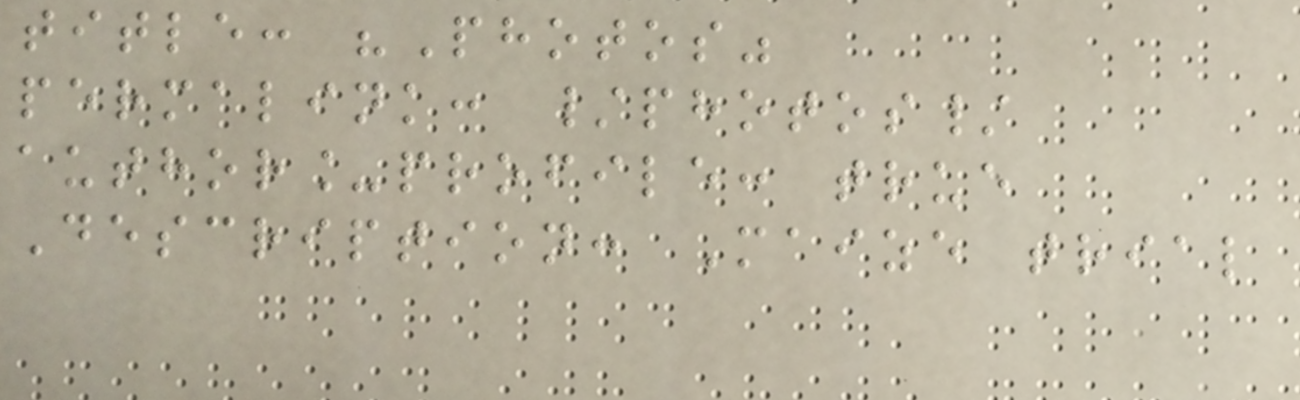title: "Photos"
permalink: /photos/
author_profile: true
Description: Maize trial
